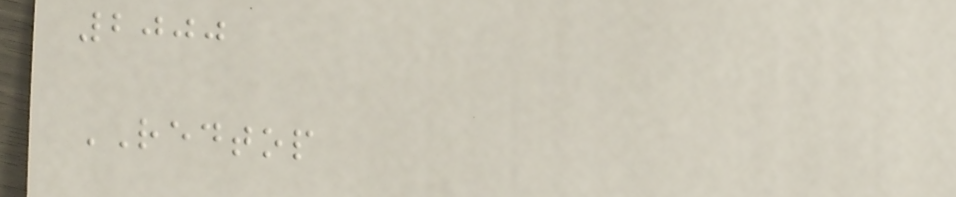2000
REDTOP
